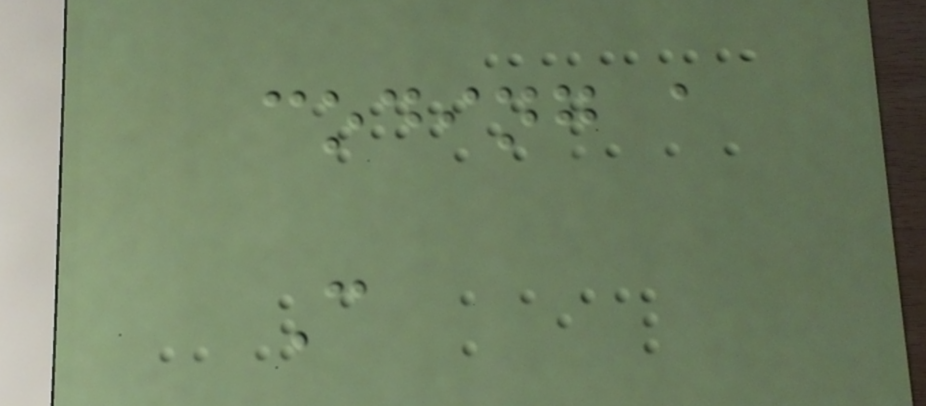coding a
C
